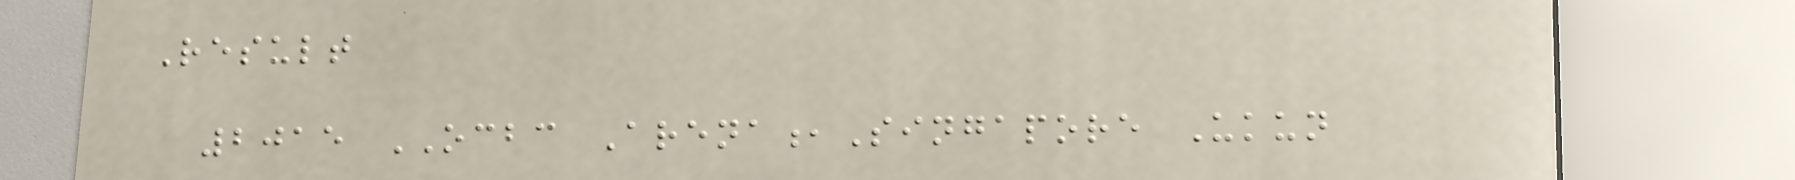Result
2015 OCBC Arena,Singapore Ukun
